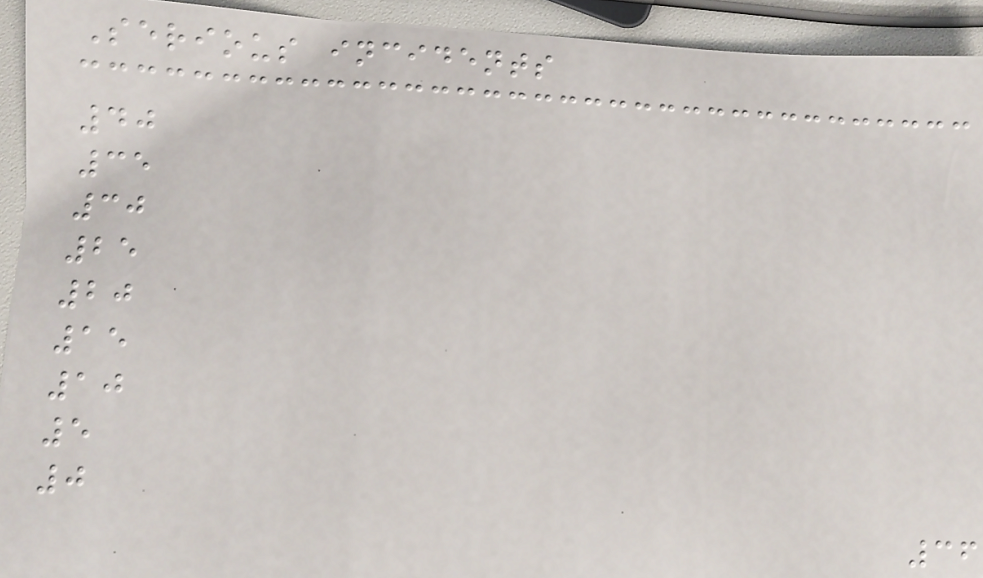Serious incidents
40
35
30
25
20
15
10
5
0
36
